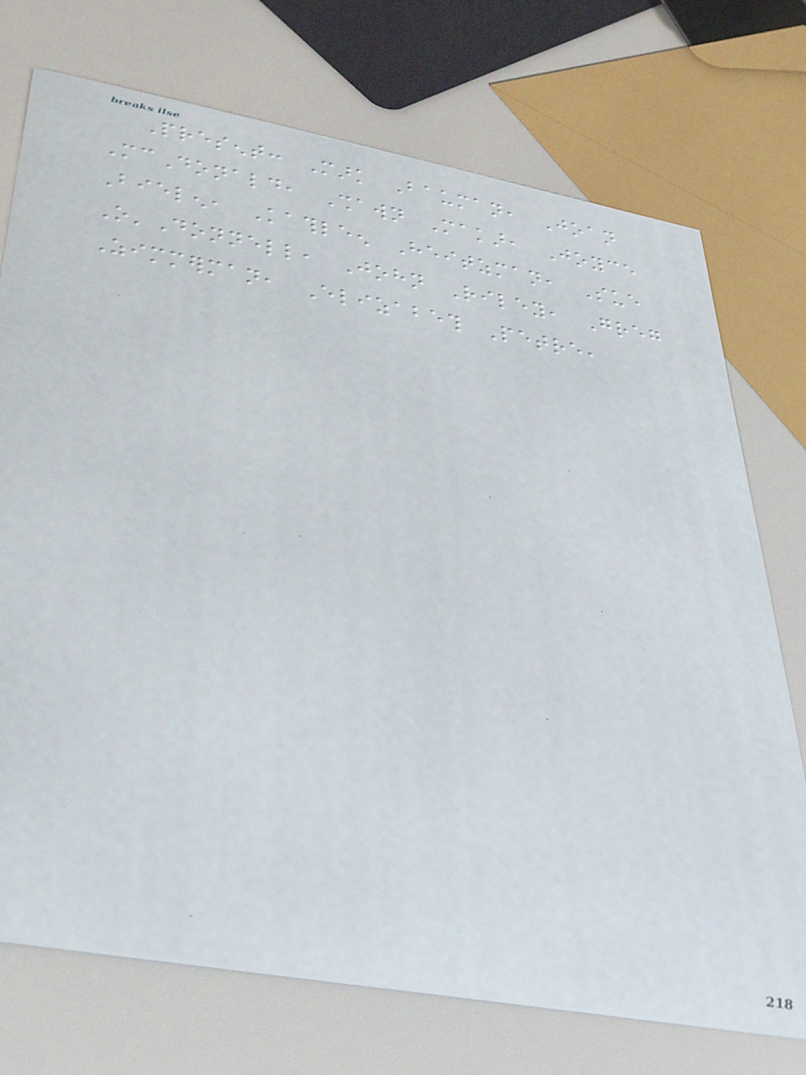Present: Mark Bauman, Joan
McDonald, Shawn Makar, Joyce
Bielen, Kathleen Heitzman, Sue
O'Donnell, John Riley, Greg
Zimmerman, Elizabeth Petre,
